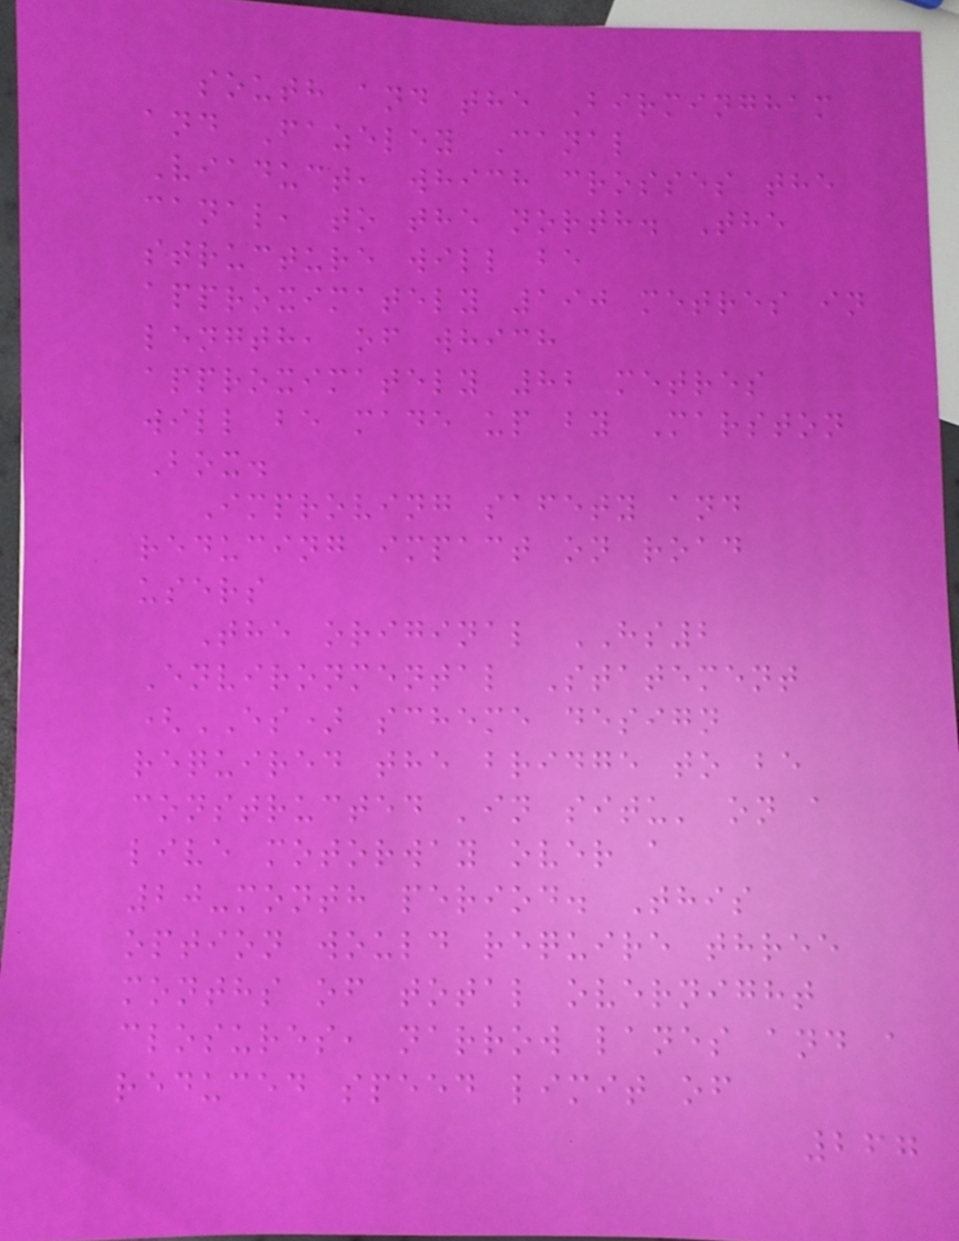south and the Birmingham
and Fazeley Canal
Viaduct, which crosses the
canal, to the north. The
structure will be
approximately 190 metres in
length, of which
approximately 82 metres
will be made up by Marston
Box.
Improving safety and
reducing impact on road
users
The original HS2
Environmental Statement
(ES) scheme design
required the bridge to be
constructed 'in situ' on a
live motorway over a
20-month period. This
option would require three
months of total overnight
closures, narrow lanes and a
reduced speed limit of
267
